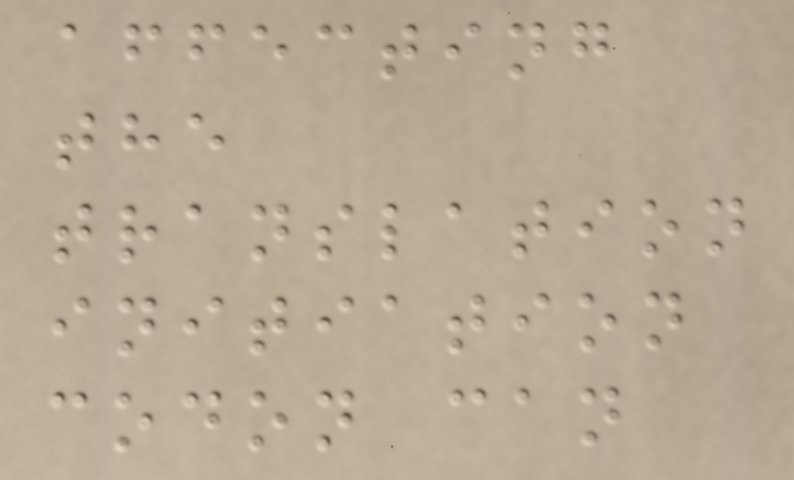affecting
the
translation
initiation
codon can
